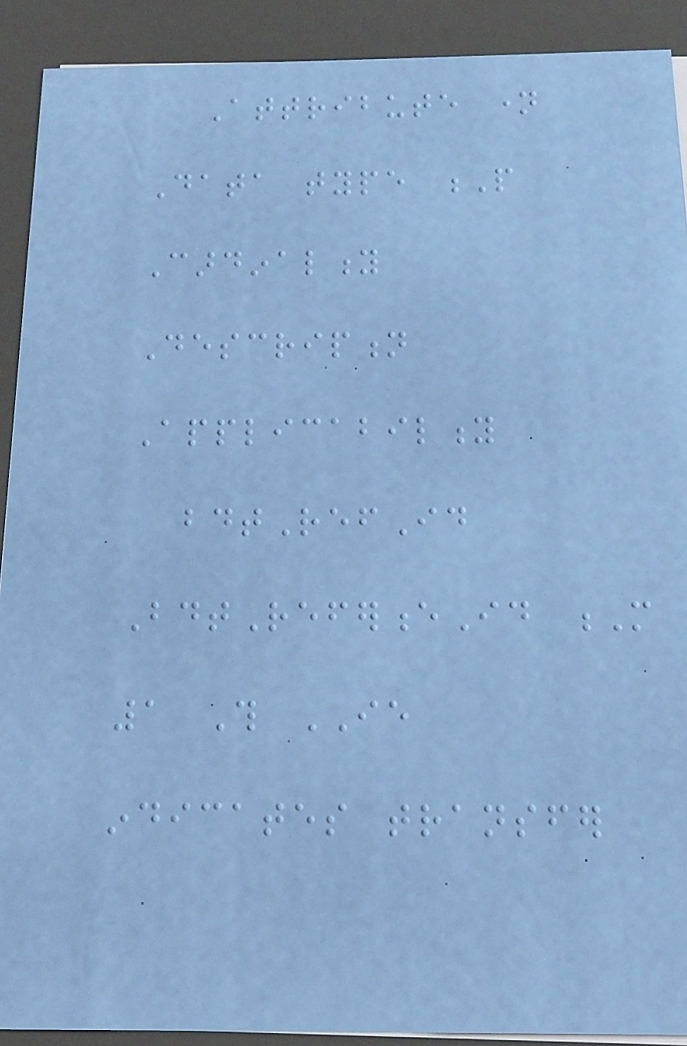Attribute name
Data type P
Cardinality
Description
Applicability
bdtRefId
BdtReferenceId M
1 This IE
indicates transfer
